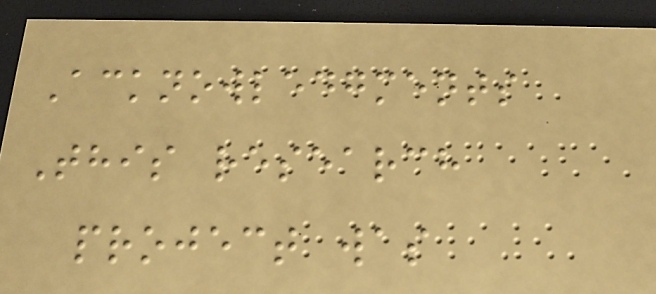Acknowledgments
This research
project was
